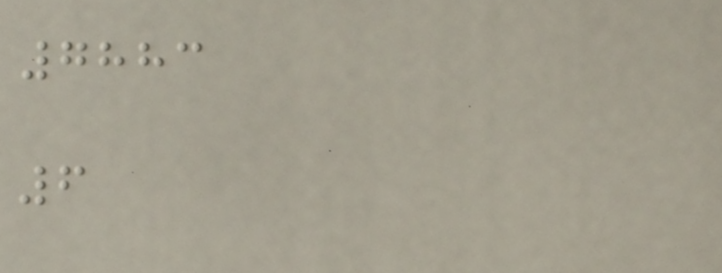7883
6
